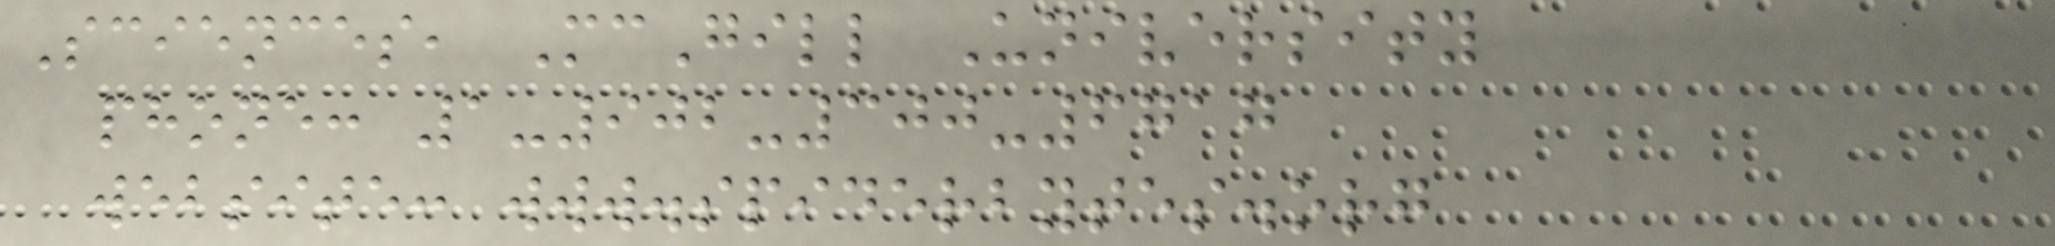Sciences, McGill University
phone: 1-902-300-6717
website: www.spiderbytes.org
